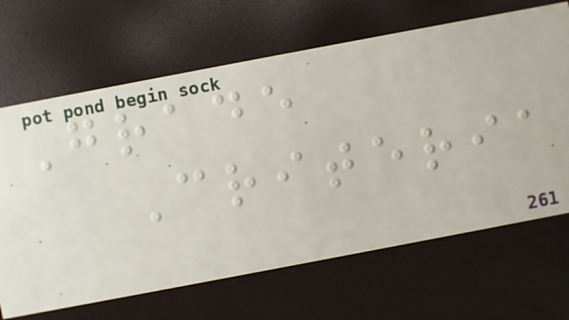Grade
Criteria
